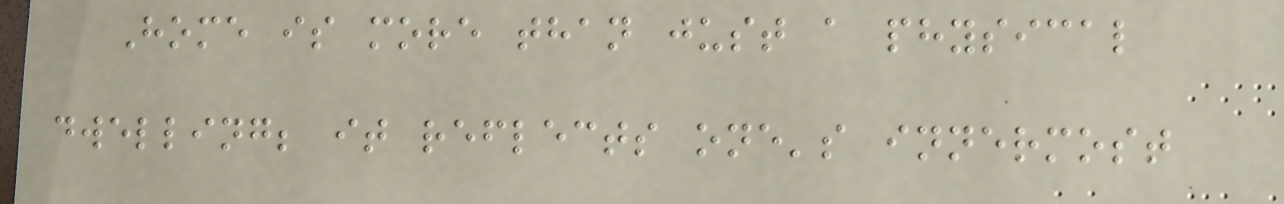Home is more than just a physical
dwelling; it reflects one's innermost
